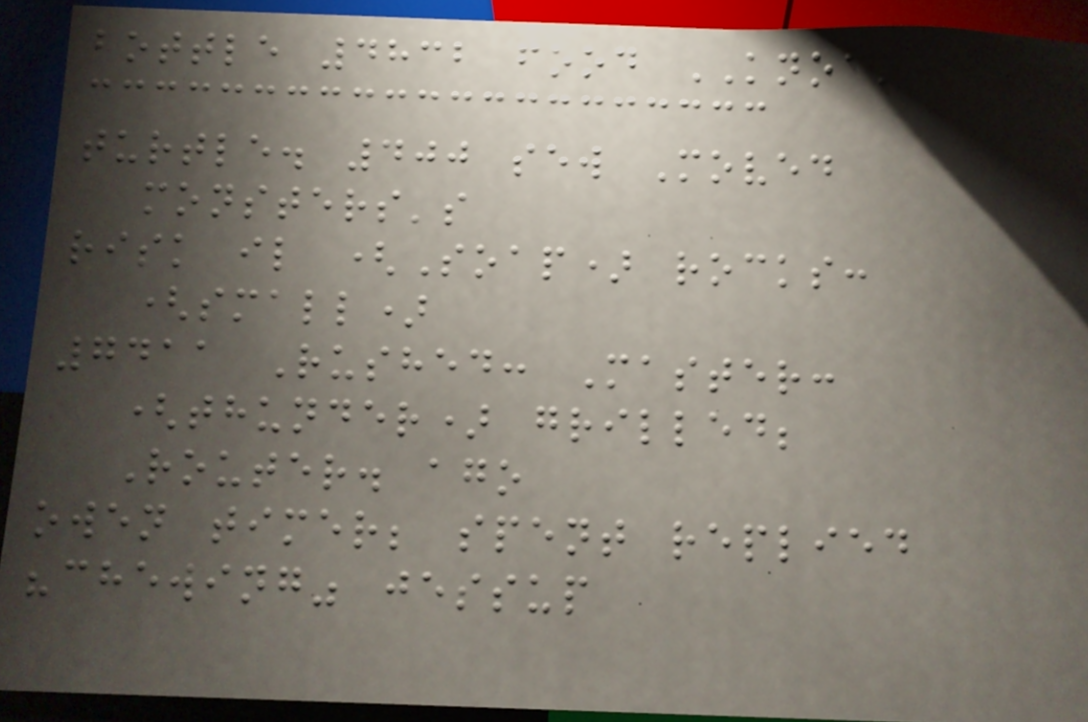bottle 4832 food KNOCKED
turtle. 400 sew Moved
monsters's
risk il (Soap) rocks:
(small)
7411 Rushed: Master:
(thunder) grilled;
Router. ago
owen timer; spent replied
"chewing" jessup
